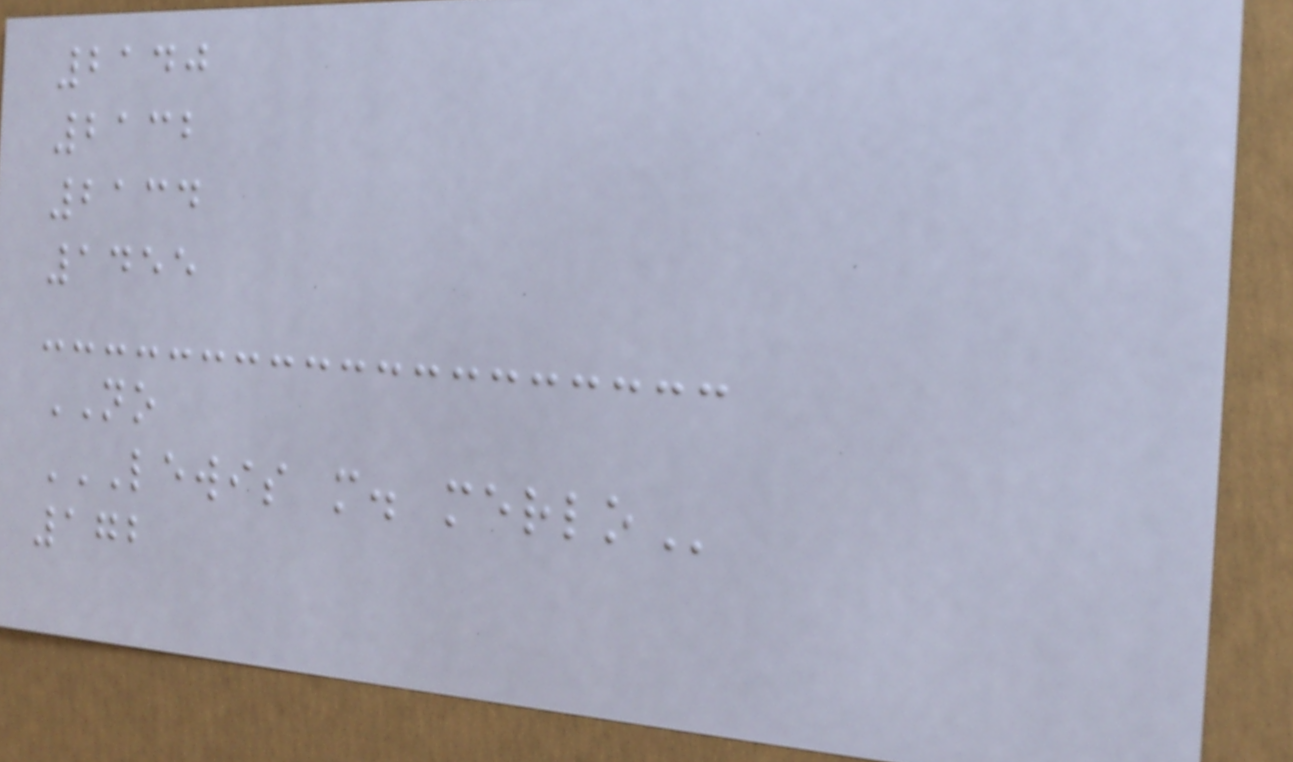2140
2132
2134
1455
NO
LEWIS M. MERLO
172
